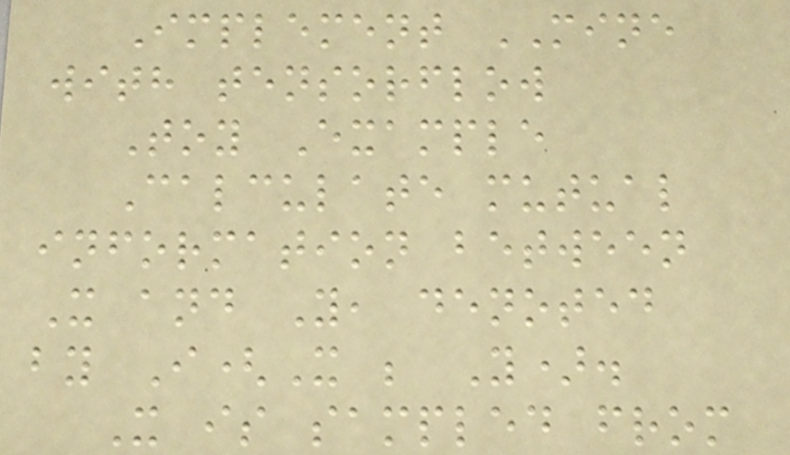Implement MINE
with tensorflow
Toy Example
Calculate mutual
information between
X and Y, denoted
by I(X ; Y).
X is sampled from
